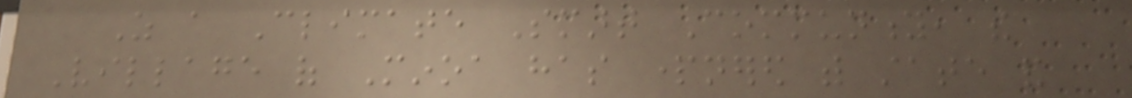As a Climate Smart Community, the
Village of Minoa has partnered with state and
